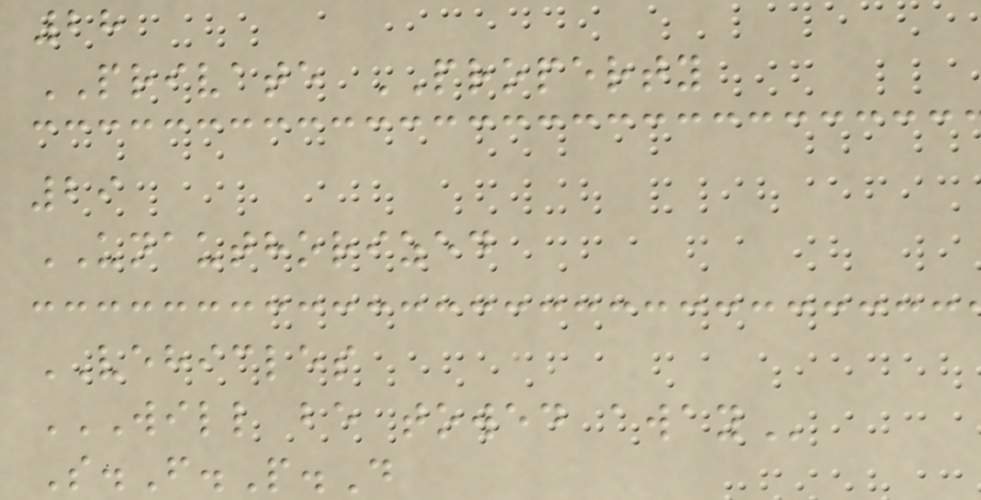28
PRIVATE PROPERTY
29
UNAUTHORIZED
VEHICLES
WILL BE TOWED AWAY
S.F.P.D
